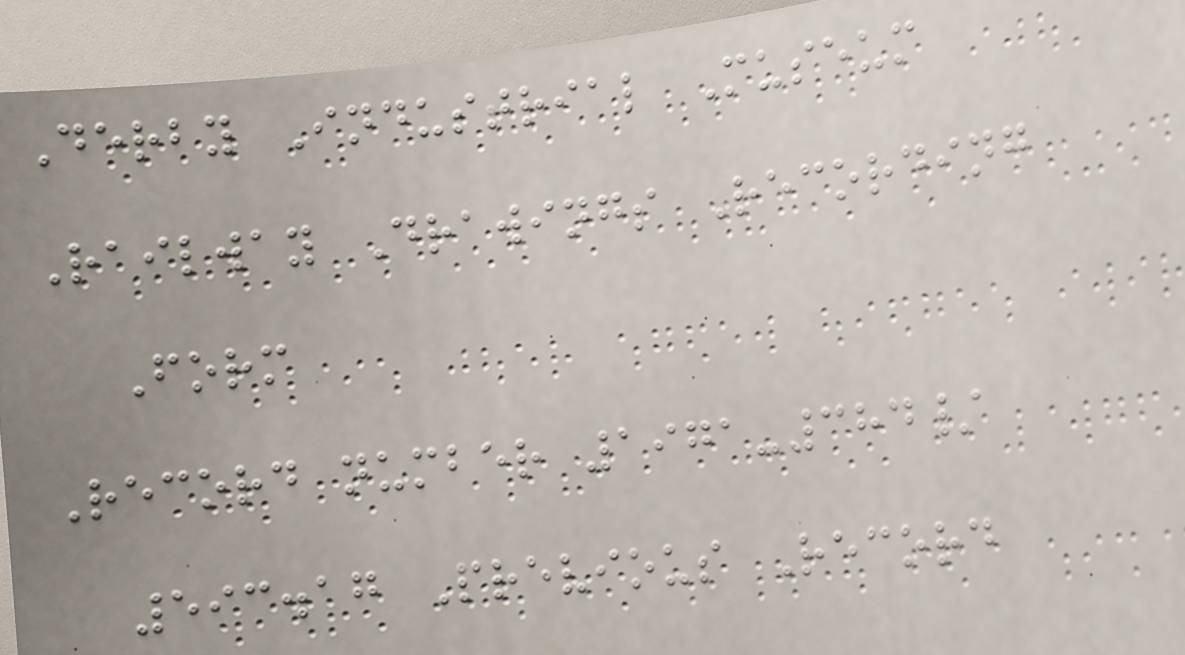Derby Industrial Museum
Railway Drawings Recording
Form
Record number 1971-384/
593.17 Previous Record
